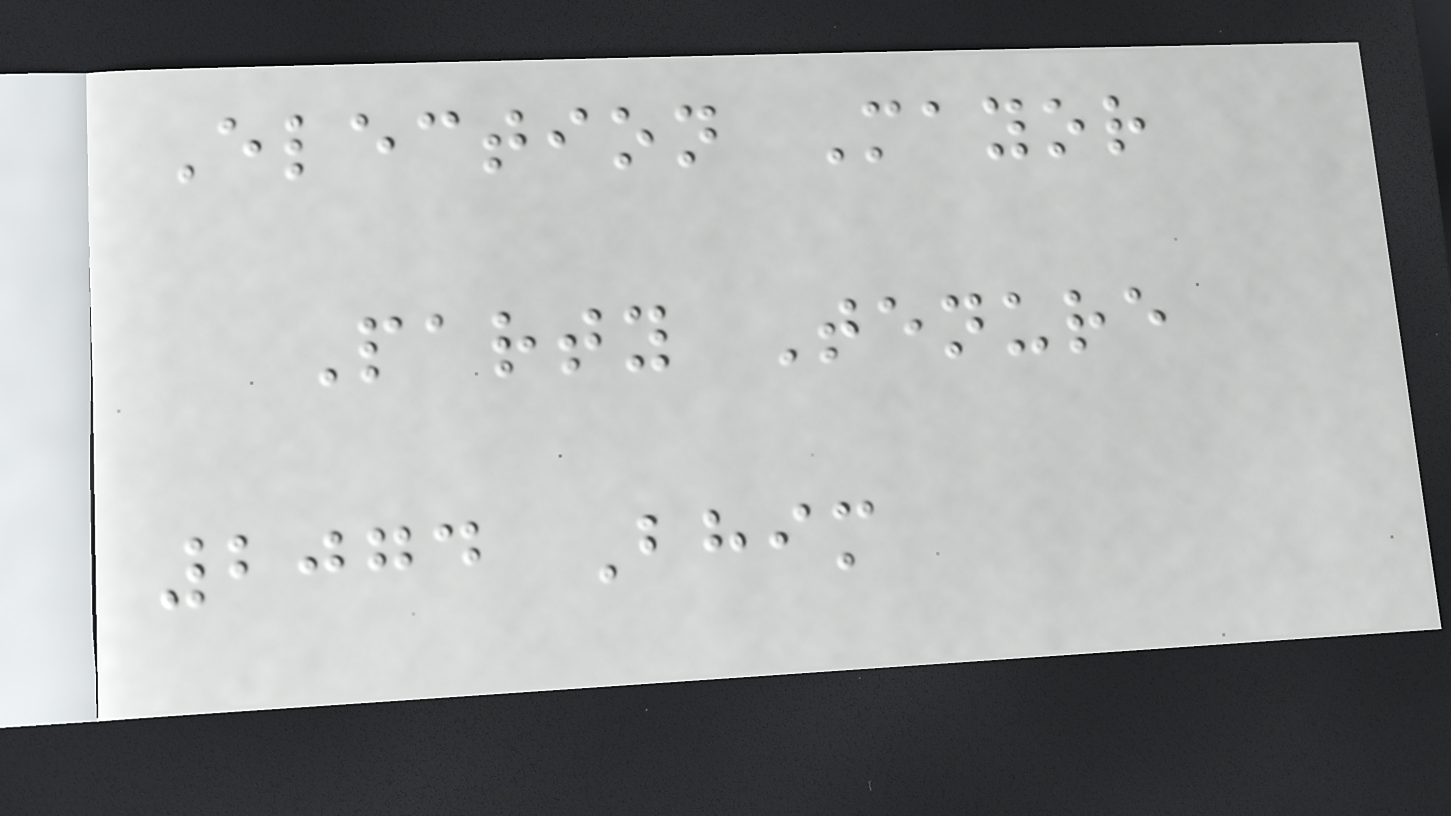Election Mayor
Party Tenure
2074 Bhim
